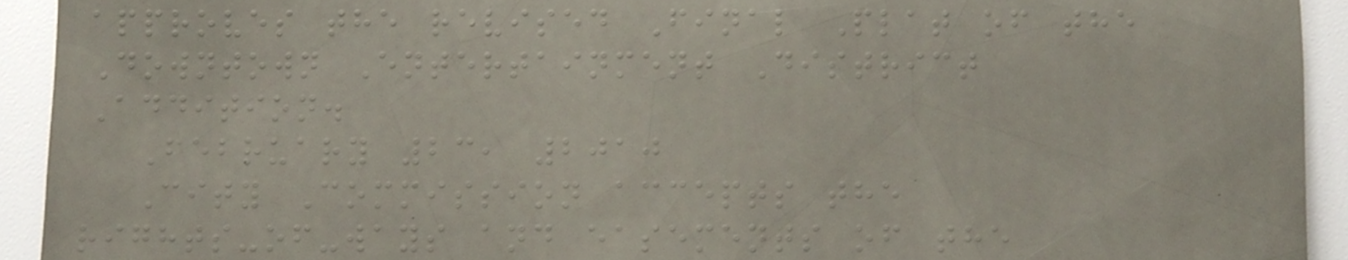approves the revised Final Plat of the
Downtown Entertainment District
Addition.
February 23, 2010
City Commission accepts the
rights-of-ways and easements of the
